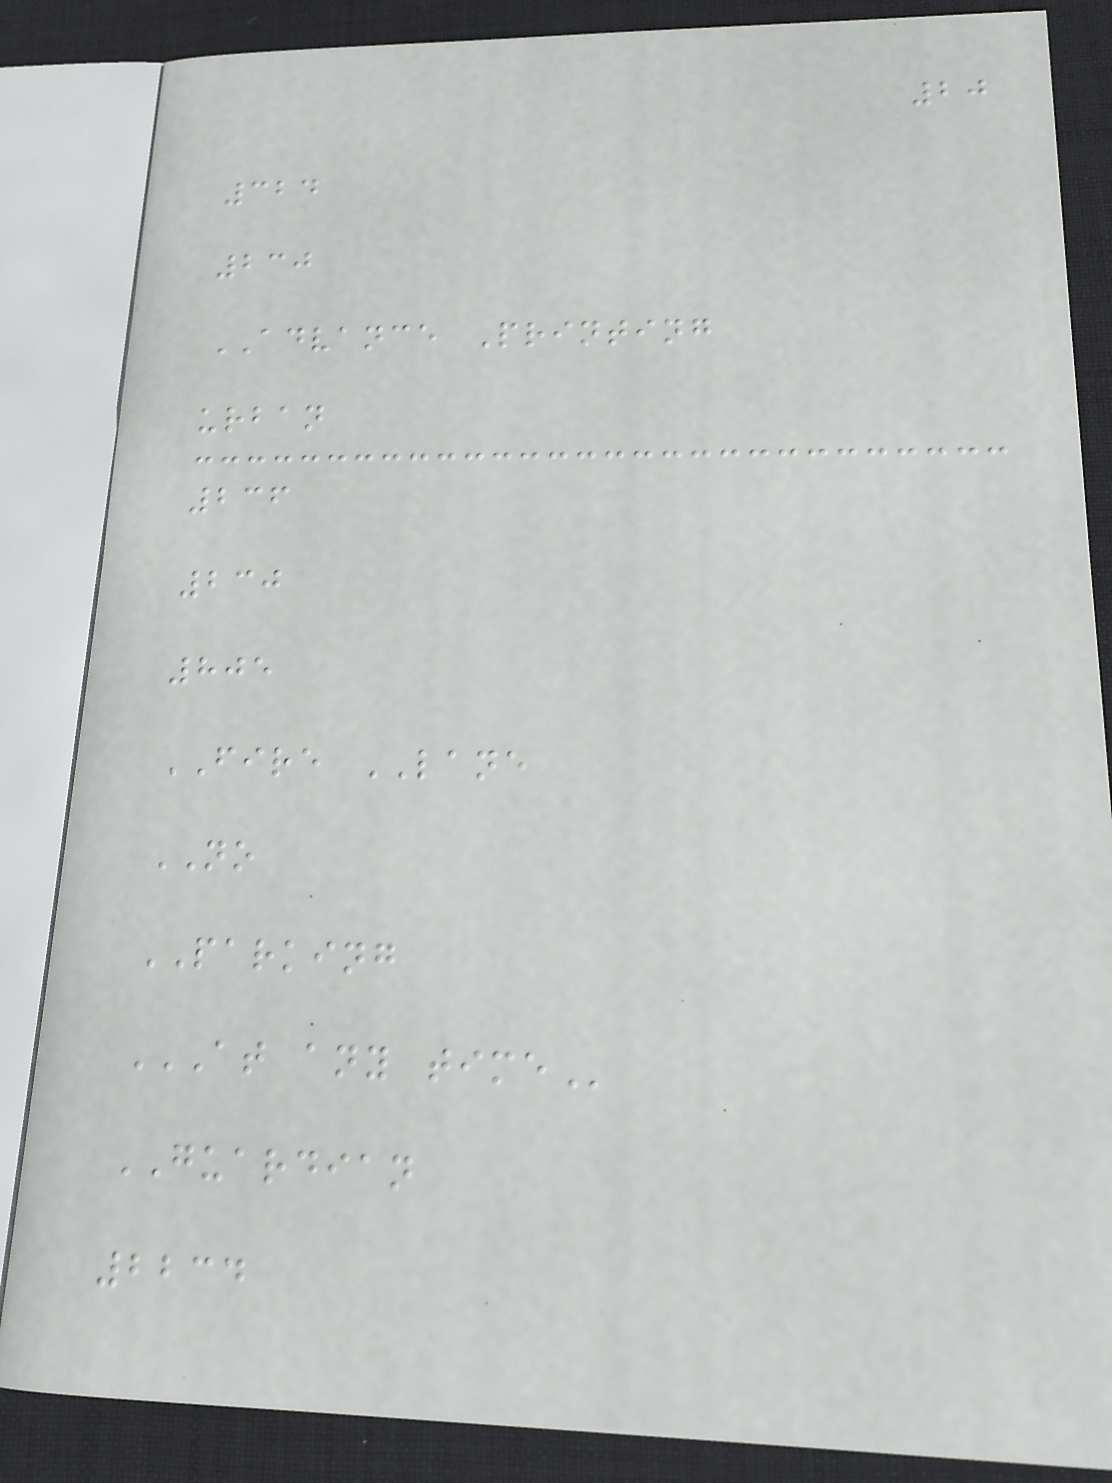20
324
230
ADVANCE Printing
urban
236
230
805
FIRE LANE
NO
PARKING
AT ANY TIME
GUARDIAN
2234
